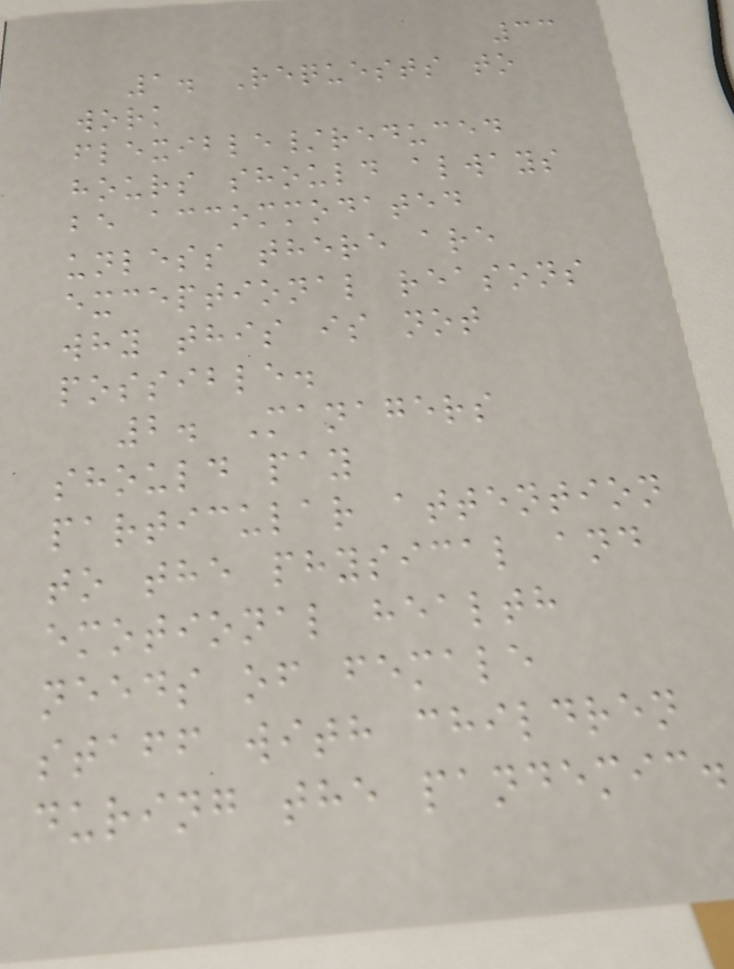33
1. Requests to
work
flexible/reduced
hours should always
be accommodated
unless there are
exceptional reasons
why this is not
possible.
2. Managers
should pay
particular attention
to the physical and
emotional health
needs of female
staff with children
during the pandemic.
